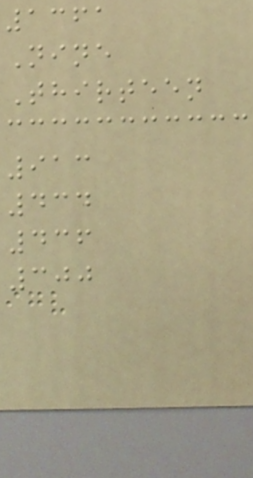1361
Nine
Thirteen
913
434
436
300
